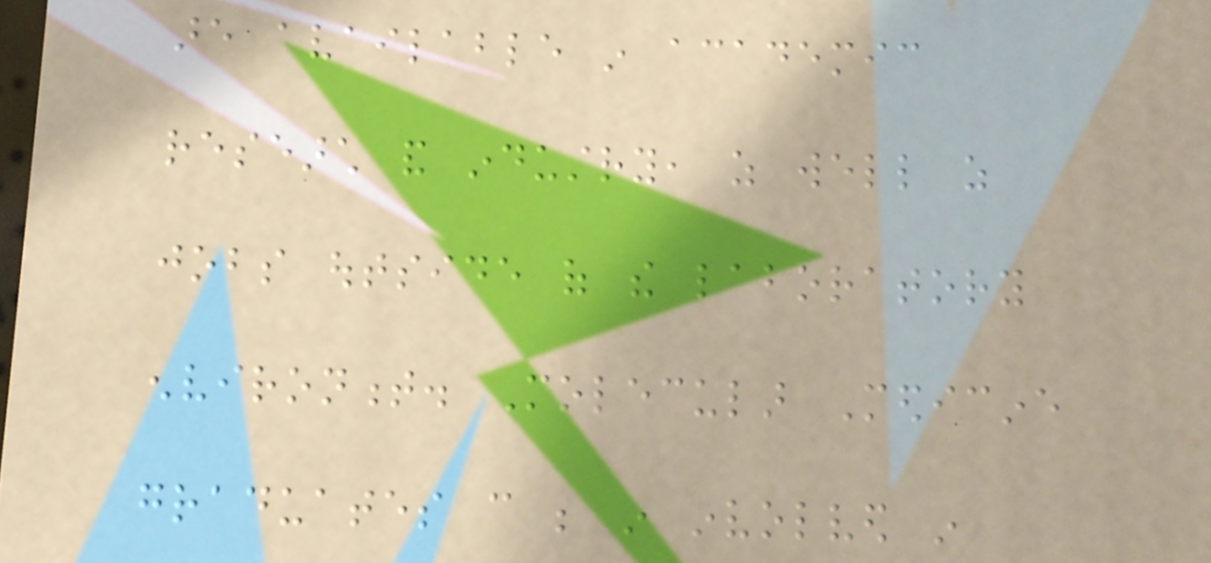are available in academic
research and industry, as well as
jobs outside of the laboratory
environment. Molecular Medicine
graduates can be in involved in
